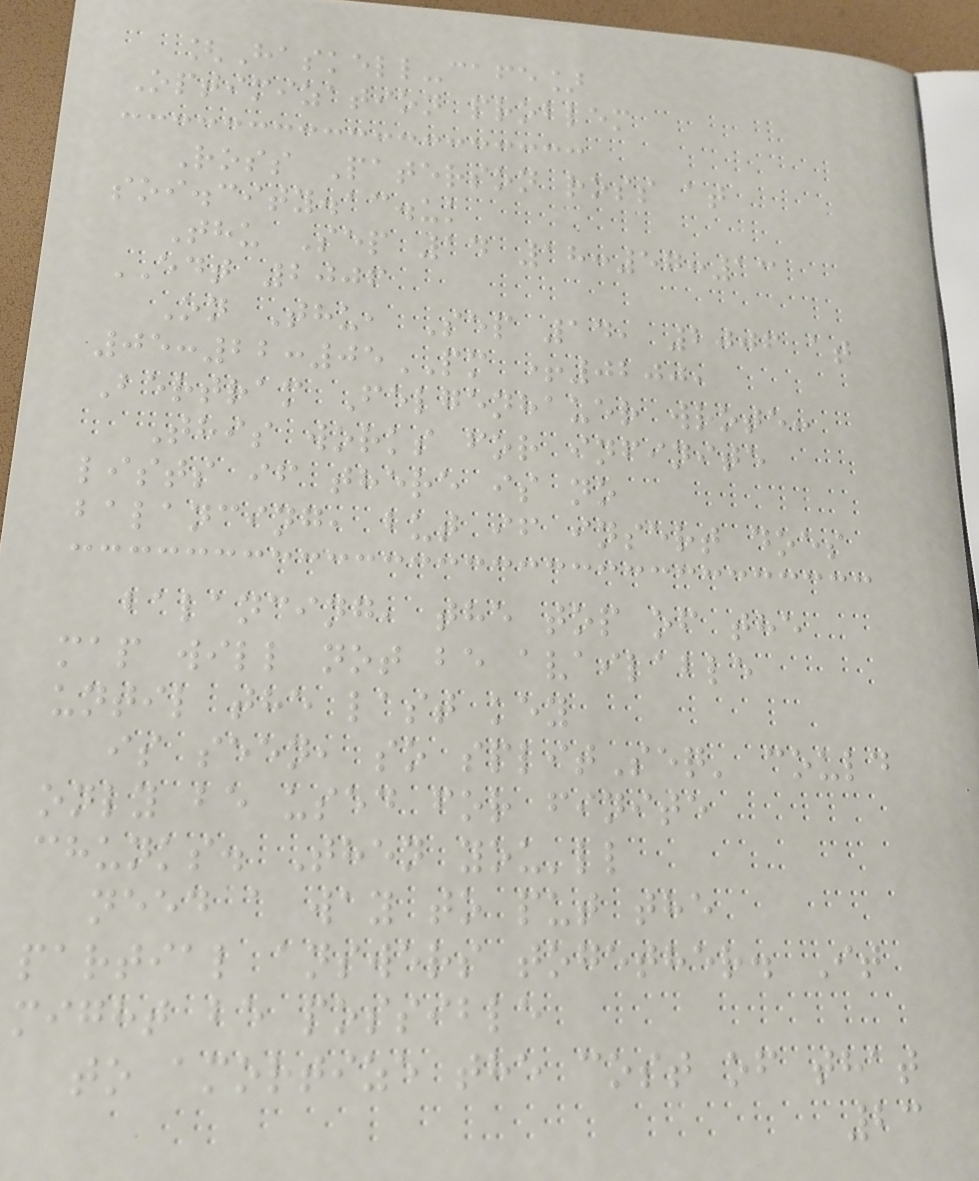[Haskell-cafe]
Optimization problem
Ross Paterson ross at
soi.city.ac.uk
Thu Sep 14 18:57:13
EDT 2006
On Thu, Sep 14, 2006 at
05:22:05PM +0200,
Bertram Felgenhauer wrote:
This works for infinite
lists if there is no
balancing, but if insert does
balancing, the top of the
map will not be available
until the last key
is seen, so splitSeq' could
only be used for finite
chunks. Then you'll
need a way to put the
partial answers together. It
might be possible
to amortize the cost of that
23
